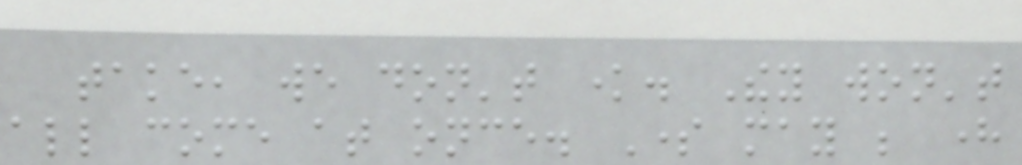take, we don't know. They won't
all come at once. Some may be here
